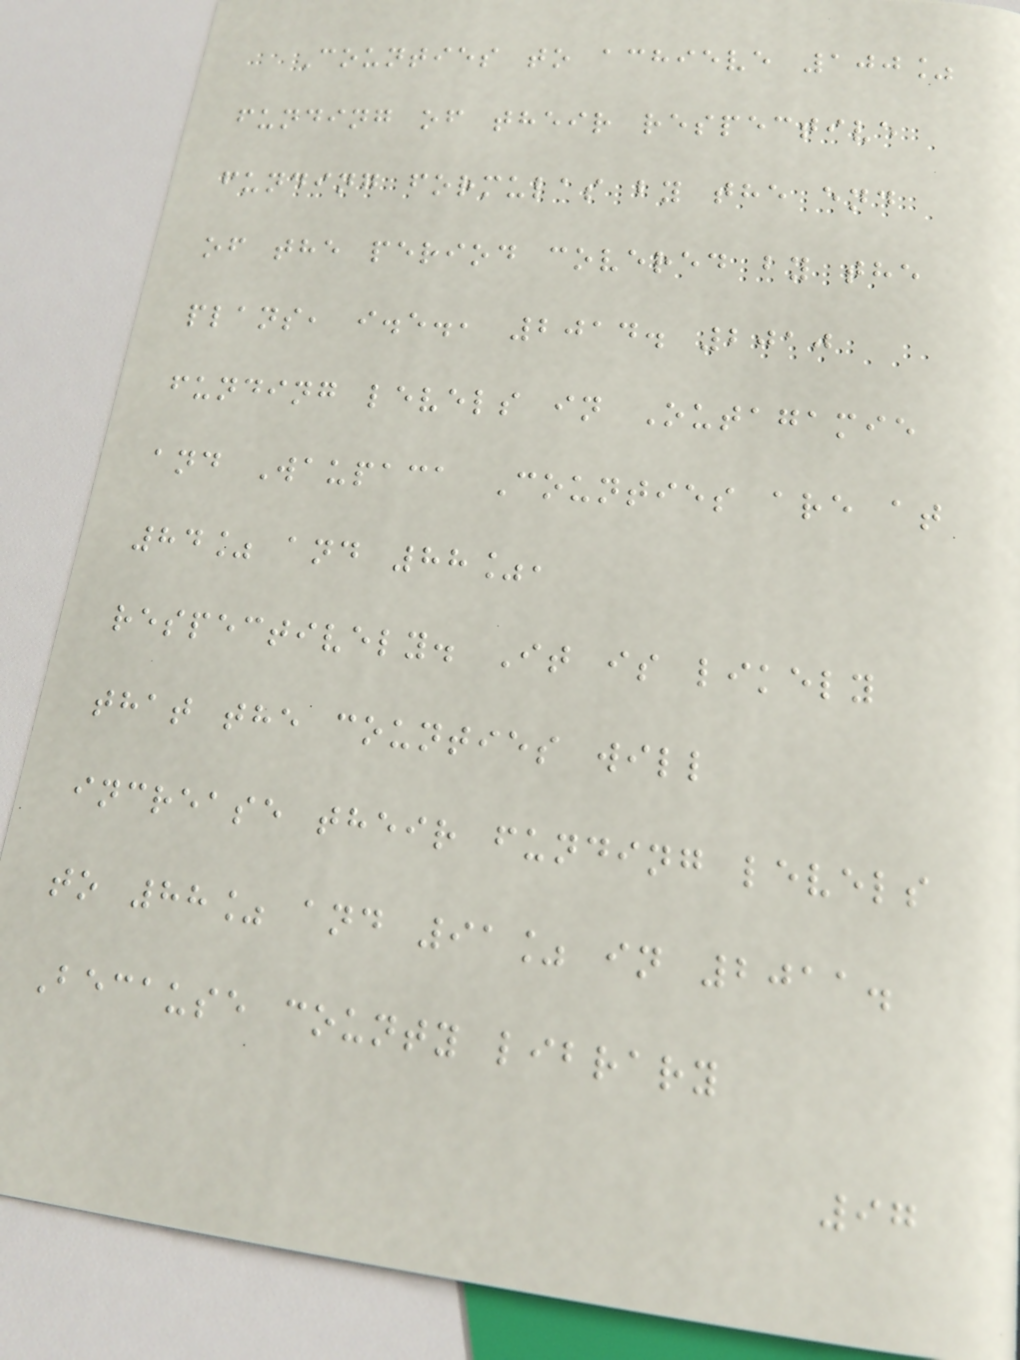Counties to achieve 100%
funding of their respective
funding formulas by the end
of the period covered by the
plans, i.e., 2014. 2010
funding levels in Outagamie
and Waupaca Counties are at
84% and 88%,
respectively. It is likely
that the counties will
increase their funding levels
to 88% and 91% in 2011.
Because county library
97
